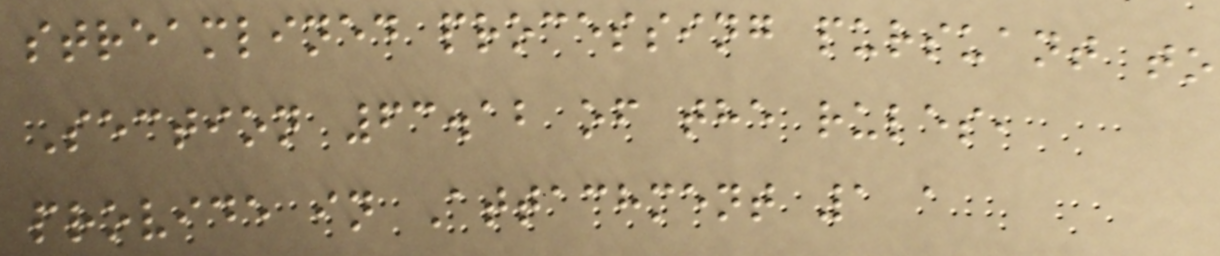streamlined processing pursuant to
Section 63.12 of the rules,
provide in Attachment 1 a
